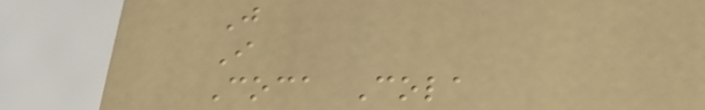J
I
Coca Cola
